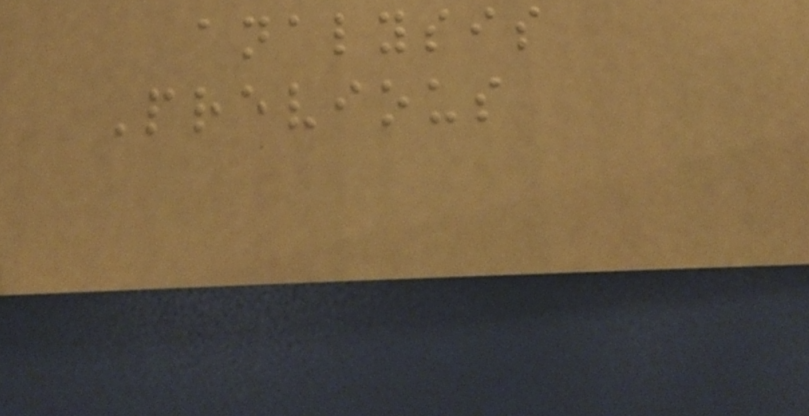analysis
Previous
